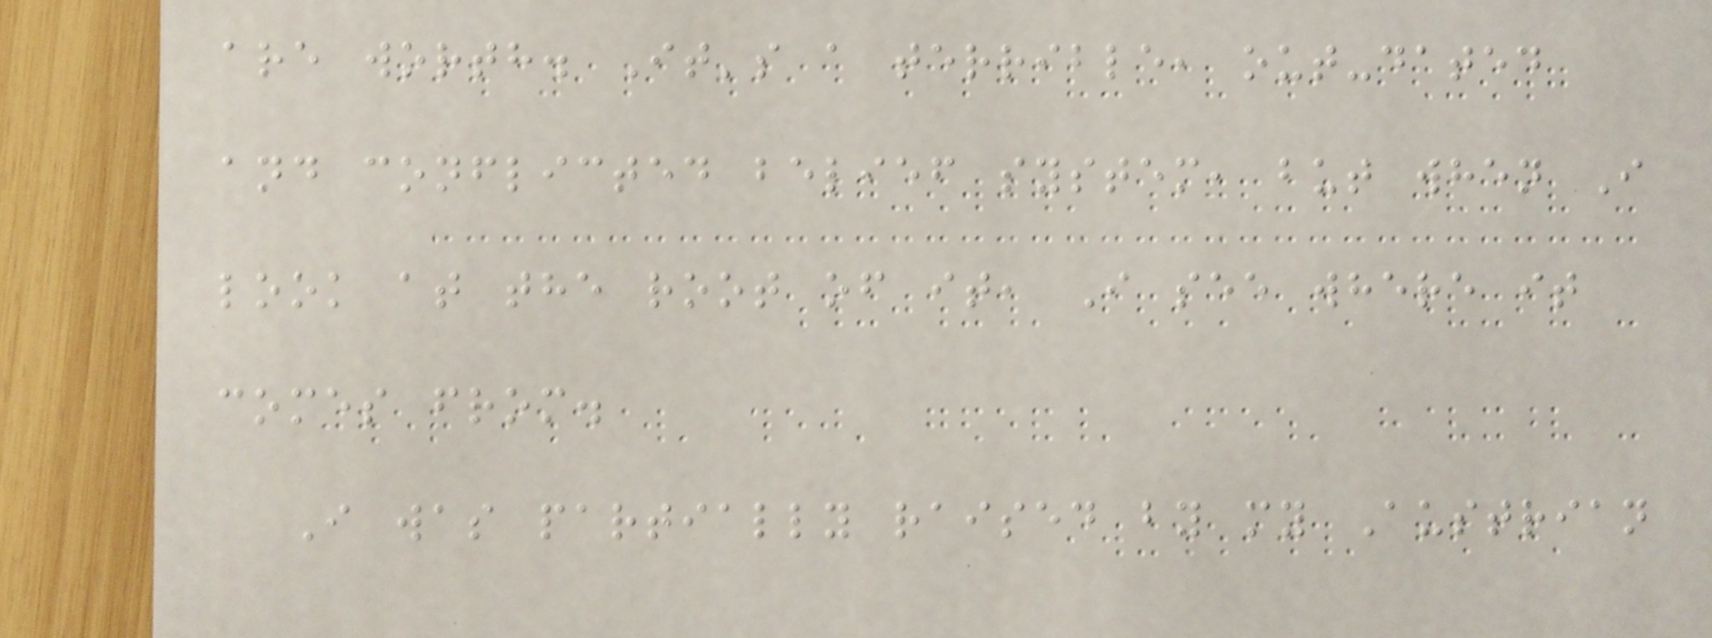are worth. It's a terrible, out-dated
and conflicted belief system, but when I
look at the root of it, I see where it
comes from.
I was partially raised by my Austrian
